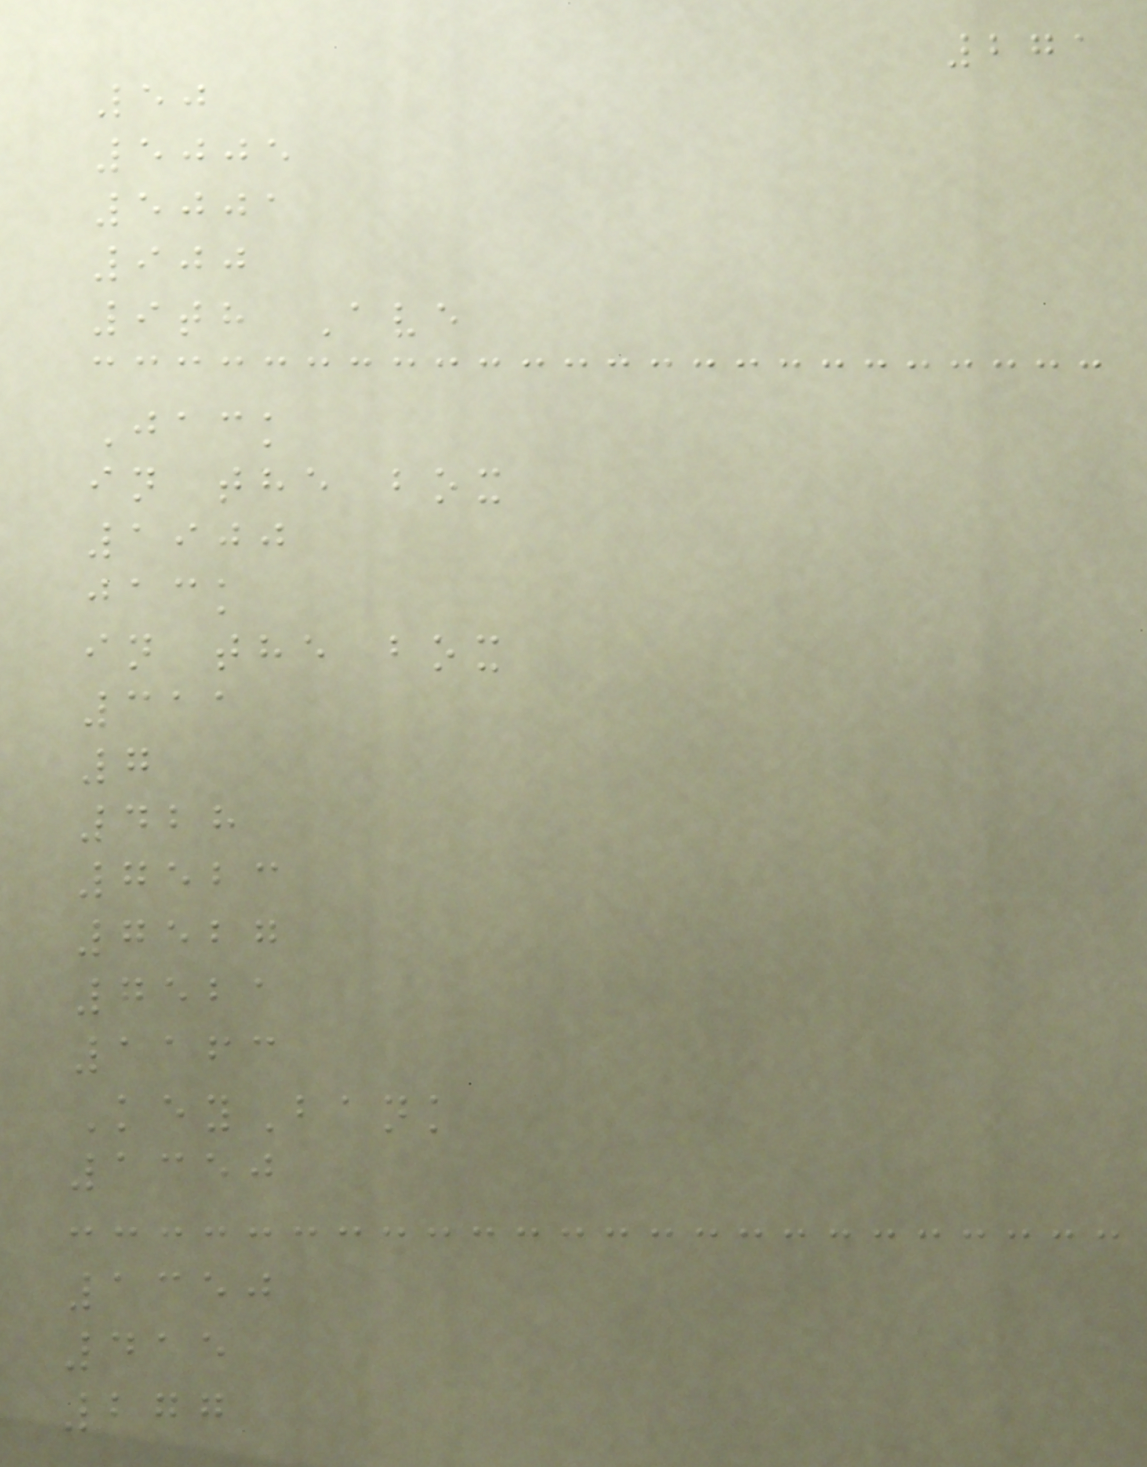271
50
5005
5001
900
9th Ave
Jack
in the box
1900
jack
in the box
311
7
428
7523
7527
7521
1163
KeyBank
1350
1350
415
277
